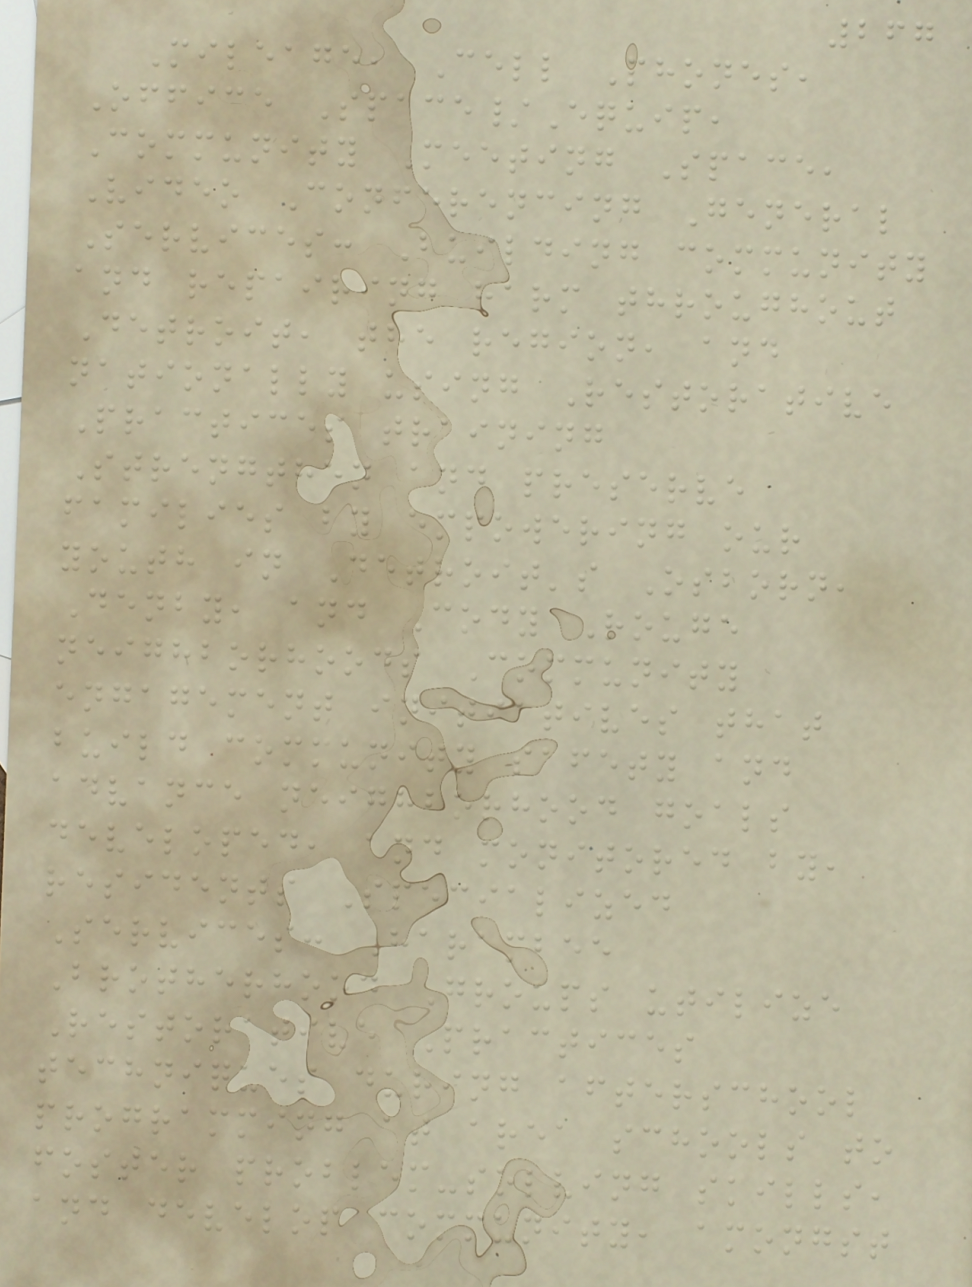267
Mileage, Cell Phones,
Office Space/Equip,
Community Meeting Space,
Video Conferencing General
Services: Building community
and repairing harm throughout
Detroit, the region, and
nationally using Restorative
Practices training
Strengthen and preserve
families by empowering our
youth in Detroit's Osborn,
Denby, and Cody Rouge
neighborhoods Community
engagement initiatives that
build community safety and
advance neighborhood goals
developed, and monitored by,
residents Specialized
Services: Harambee
Brotherhood Groups utilize
Restorative Practices
techniques during afterschool
programming at area schools to
foster problem-solving skills,
and develop community, amongst
